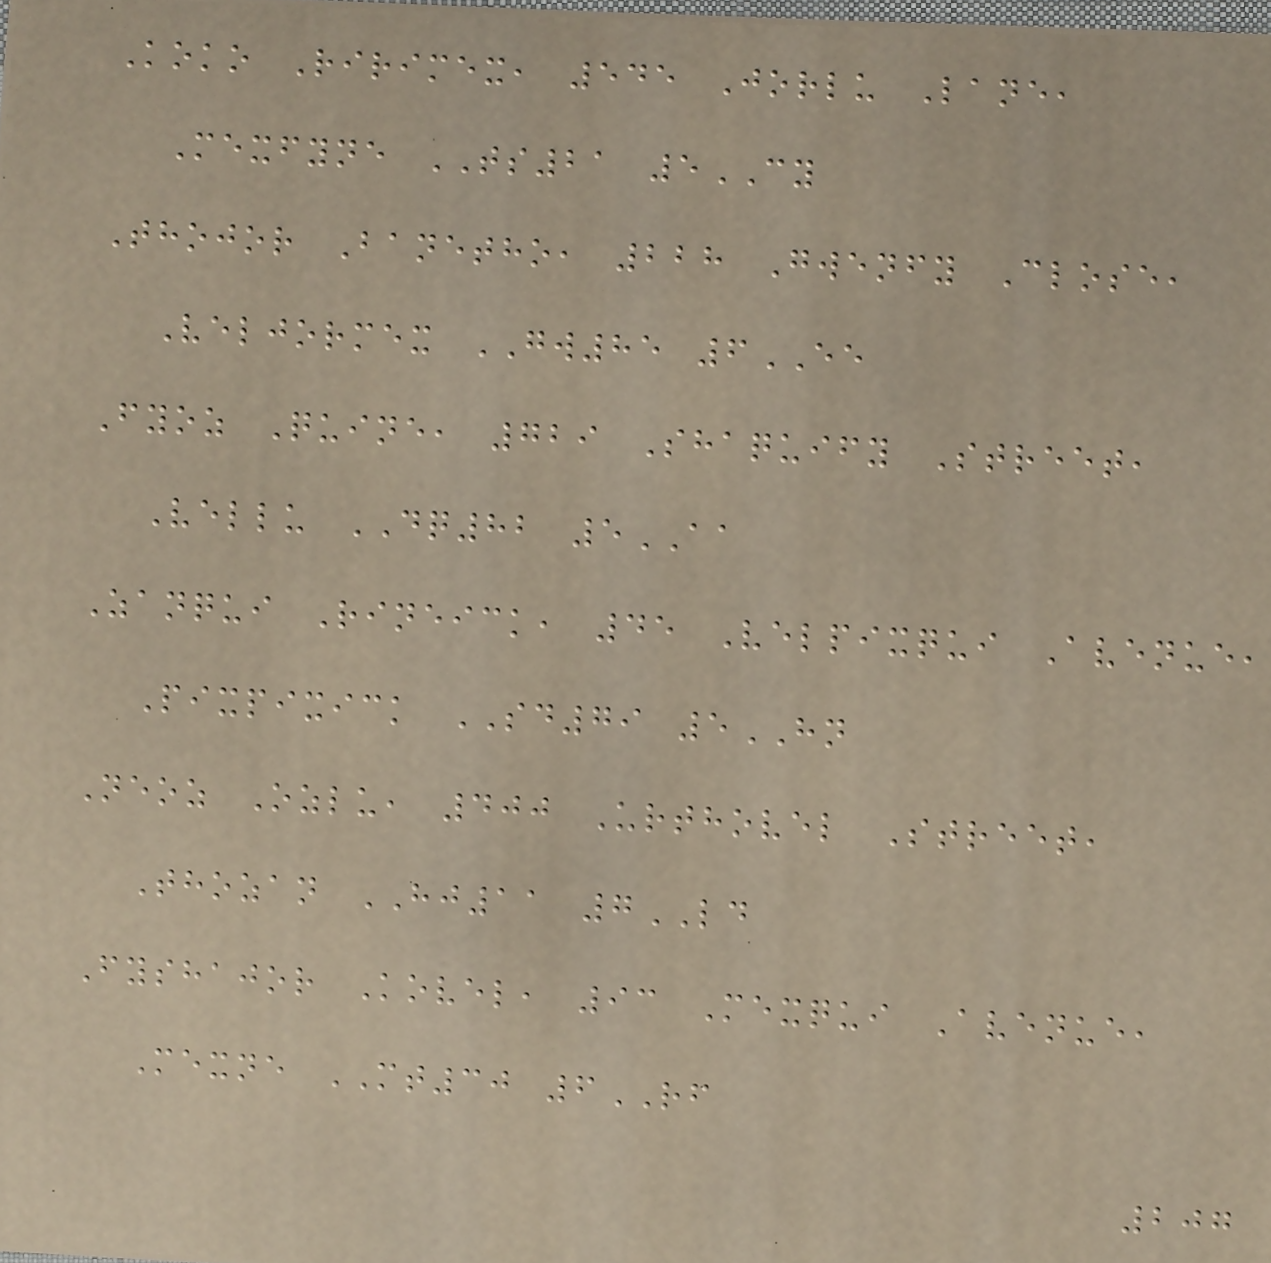Koko Ririmex, 545 Jorlu Lane,
Mexfyne TS21 5CY
Thojor Banetho, 228 Gwenfy Close,
Veljormex GW85 6EE
Fyoz Quine, 729 Shaquify Street,
Vellu DQ82 5AA
Zanqui Rineick, 45 Velpixqui Avenue,
Pixpixick SD79 5HN
Neoz Ozlu, 400 Urthovel Street,
Thozan HJ11 7LD
Fyshajor Kovel, 93 Mexqui Avenue,
Mexne MT30 6RF
207
